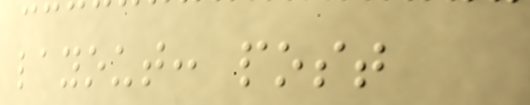layout: post
